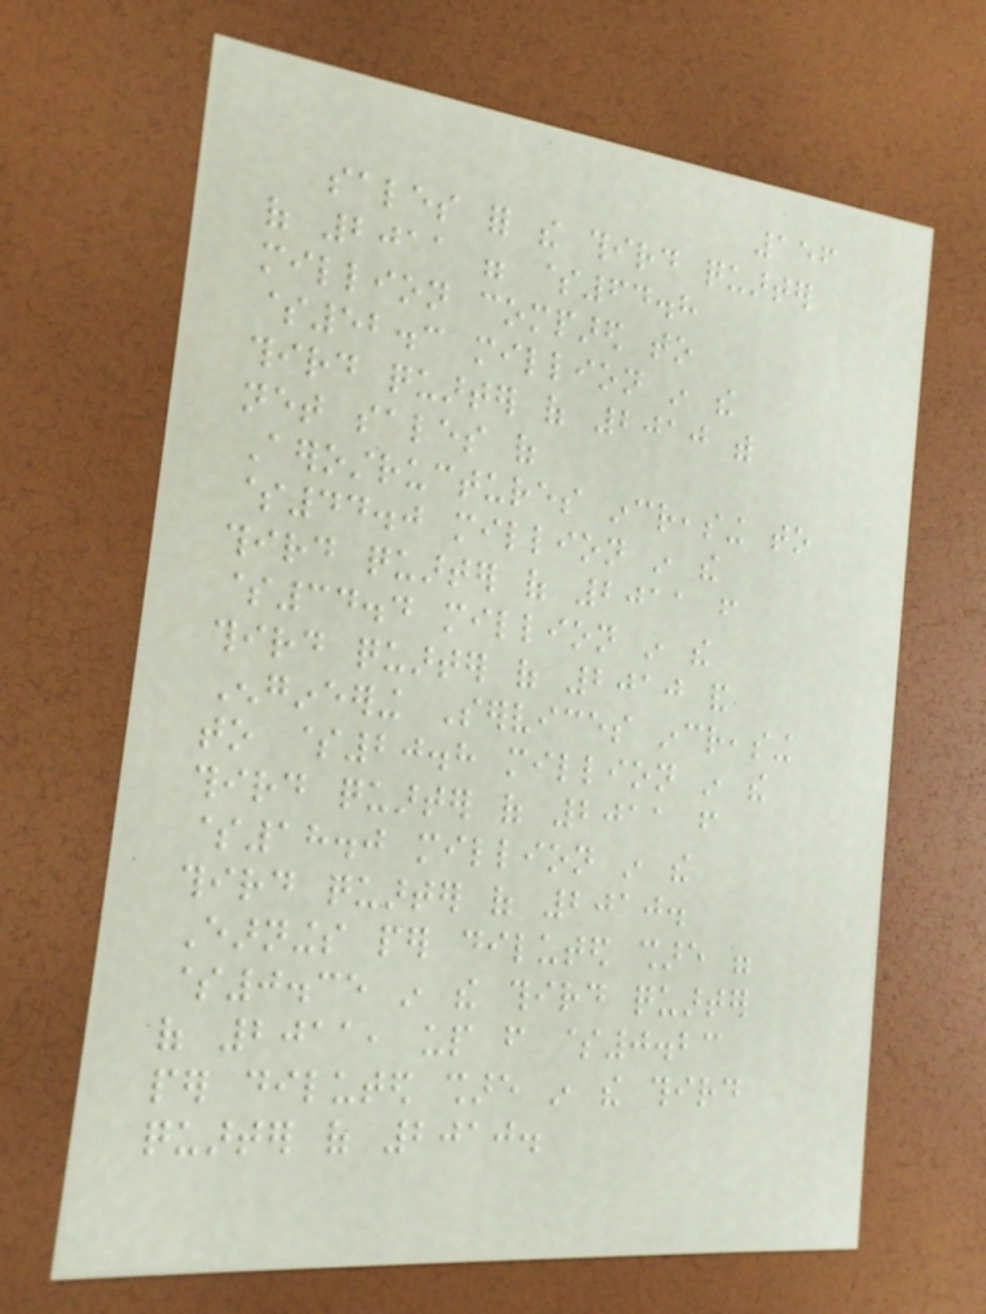156
sales for the third quarter
of 2011 were $64.8
million compared to
$52.3 million in the
third quarter of 2010 with
net sales of
Aerostructures increasing to
$44.0 million in the
third quarter of 2011 from
$34.4 million in the
third quarter of 2010 and
Engineering Services increasing
to $20.8 million in the
third quarter of 2011 from
$18.0 million in the
third quarter of 2010.
Earnings per diluted share were
$0.35 in the third quarter
of 2011, up from $0.23
per diluted share in the third
quarter of 2010.
